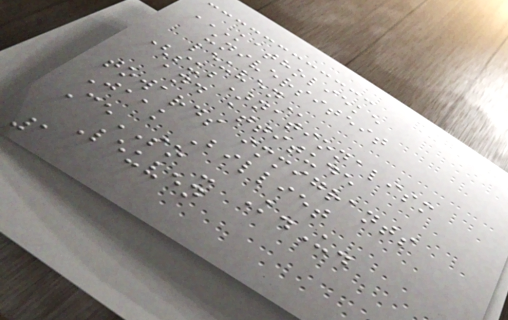KATHOLIEKE
UNIVERSITEIT
LEUVEN
(sub)nationalism
and attitude
towards immigrants
Jaak Billiet
CeSO - K.U.
Leuven
1
